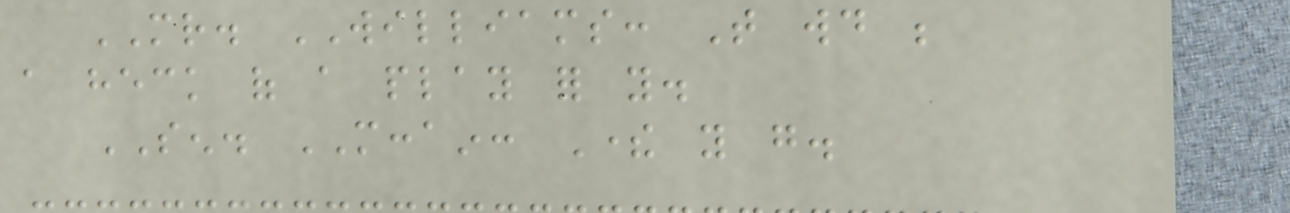MR. WILLIAMS: That would be
a heck of a play for you.
SEN. MCCAIN: There you go.
